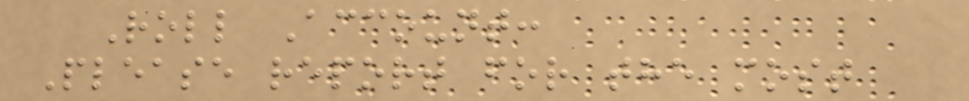Roll Account:
Please report for the most
